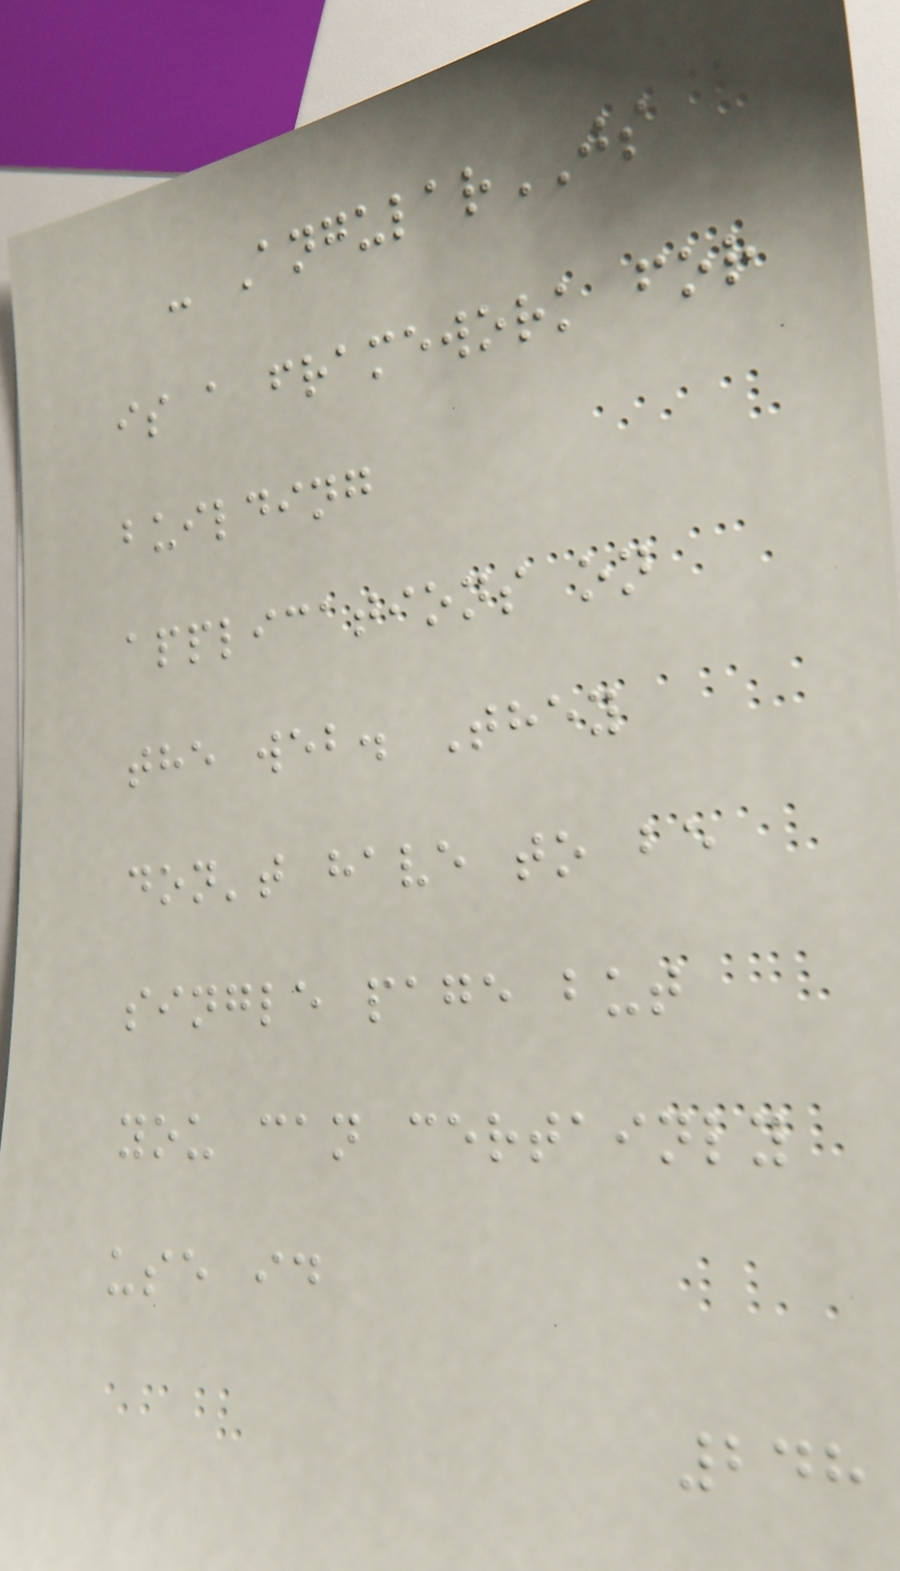- AngularJS
is a framework for
building
applications on
the web. They
don't have to be
single page but
you can certainly
use id
248
